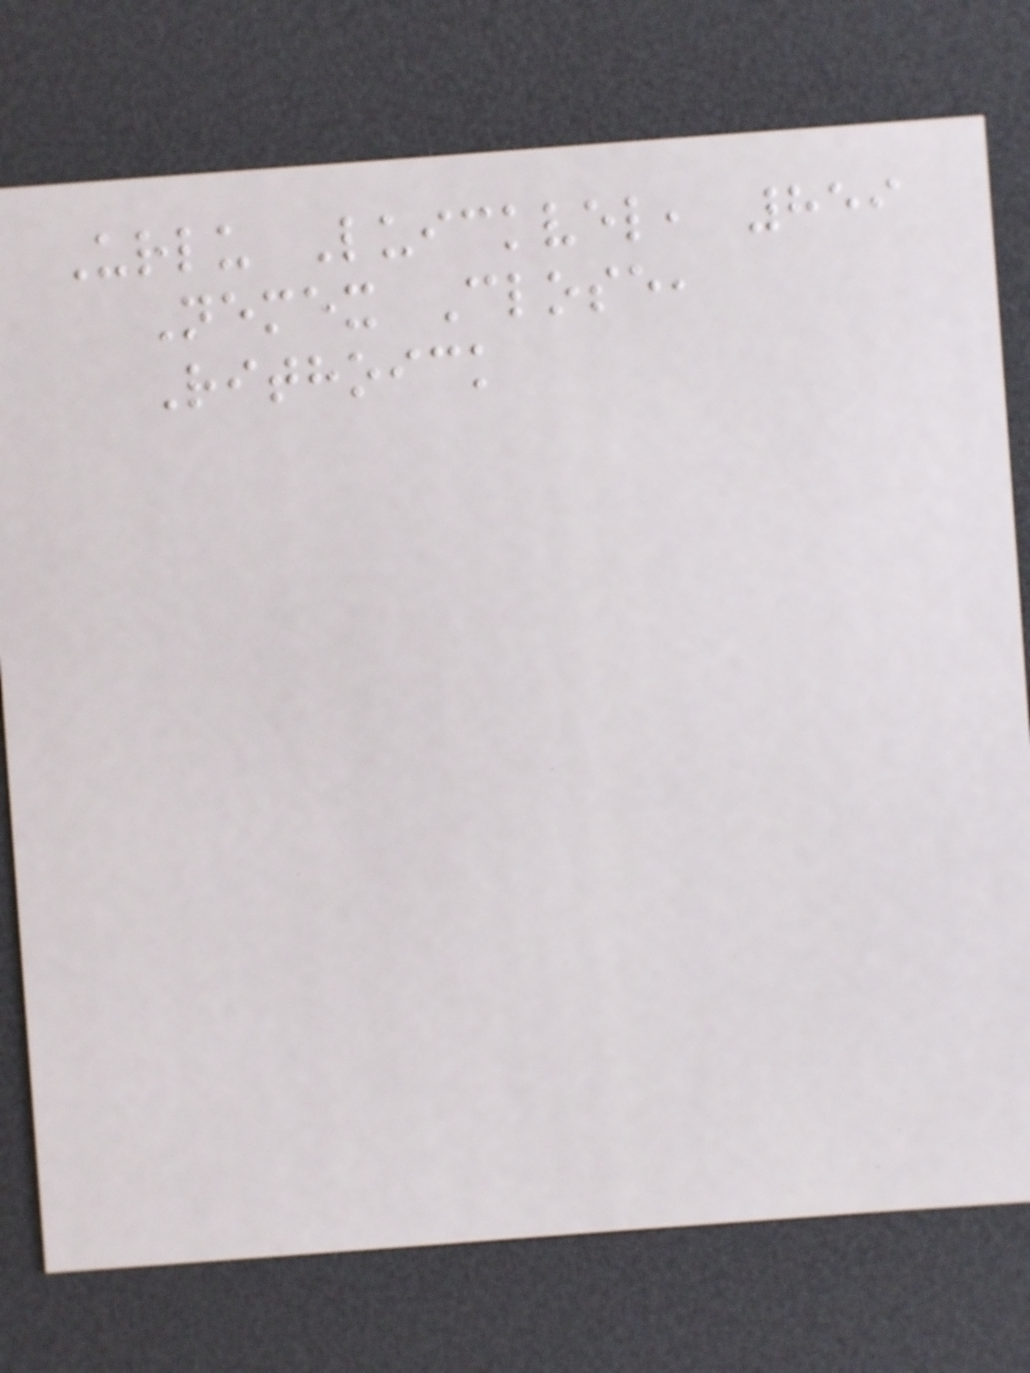Urlu Luickvel, 859
Nemex Close,
Rithoick
